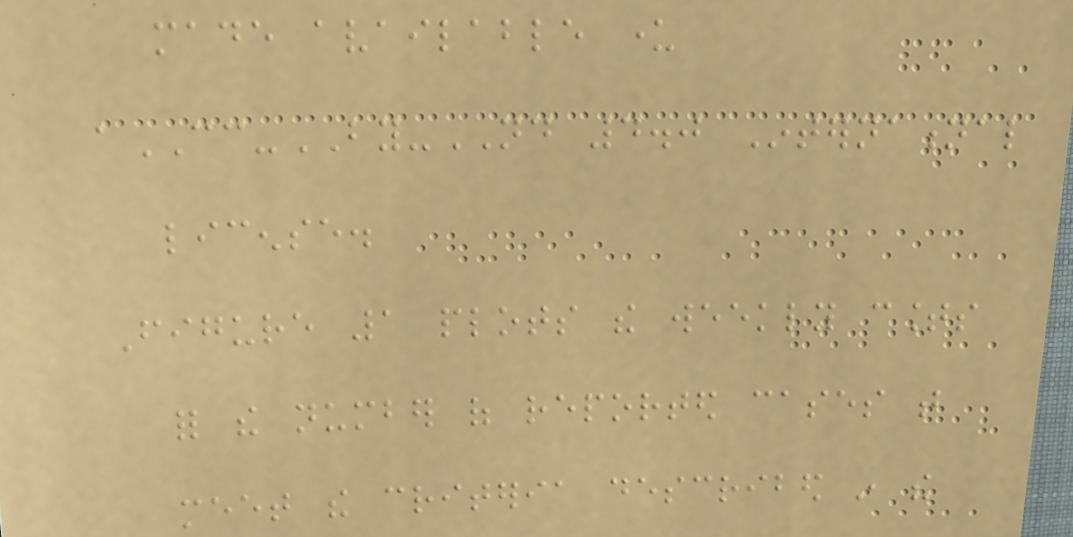made available under
aCC-BY-ND 4.0 International
license.
Figure 1 plots the weekly counts
for the number of reported cases that
meet the criteria described in the
